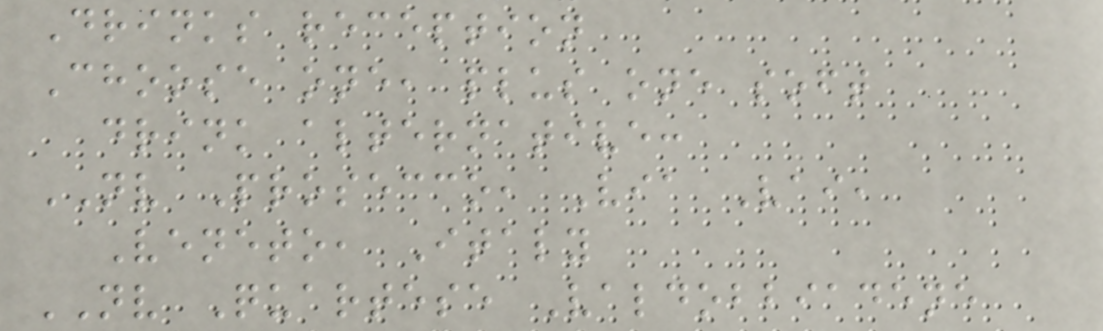Drinks reception
Choose one, plus one soft
drink alternative:
NV Prosecco, Via Vai,
Veneto, Italy
NV Quartese Valdobbiadene
